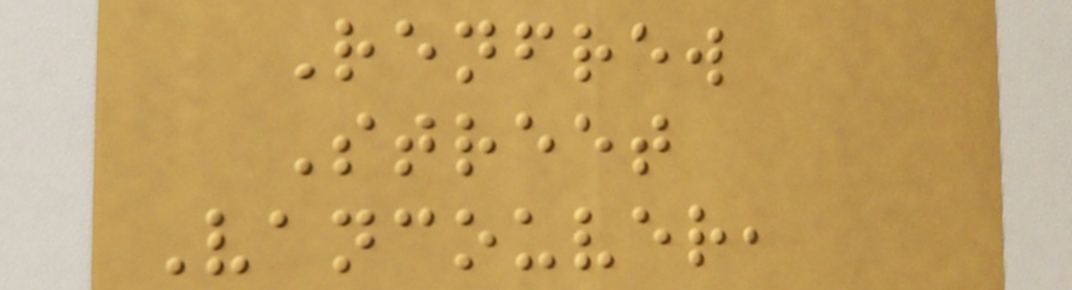Renfrew
Street
Vancouver,
